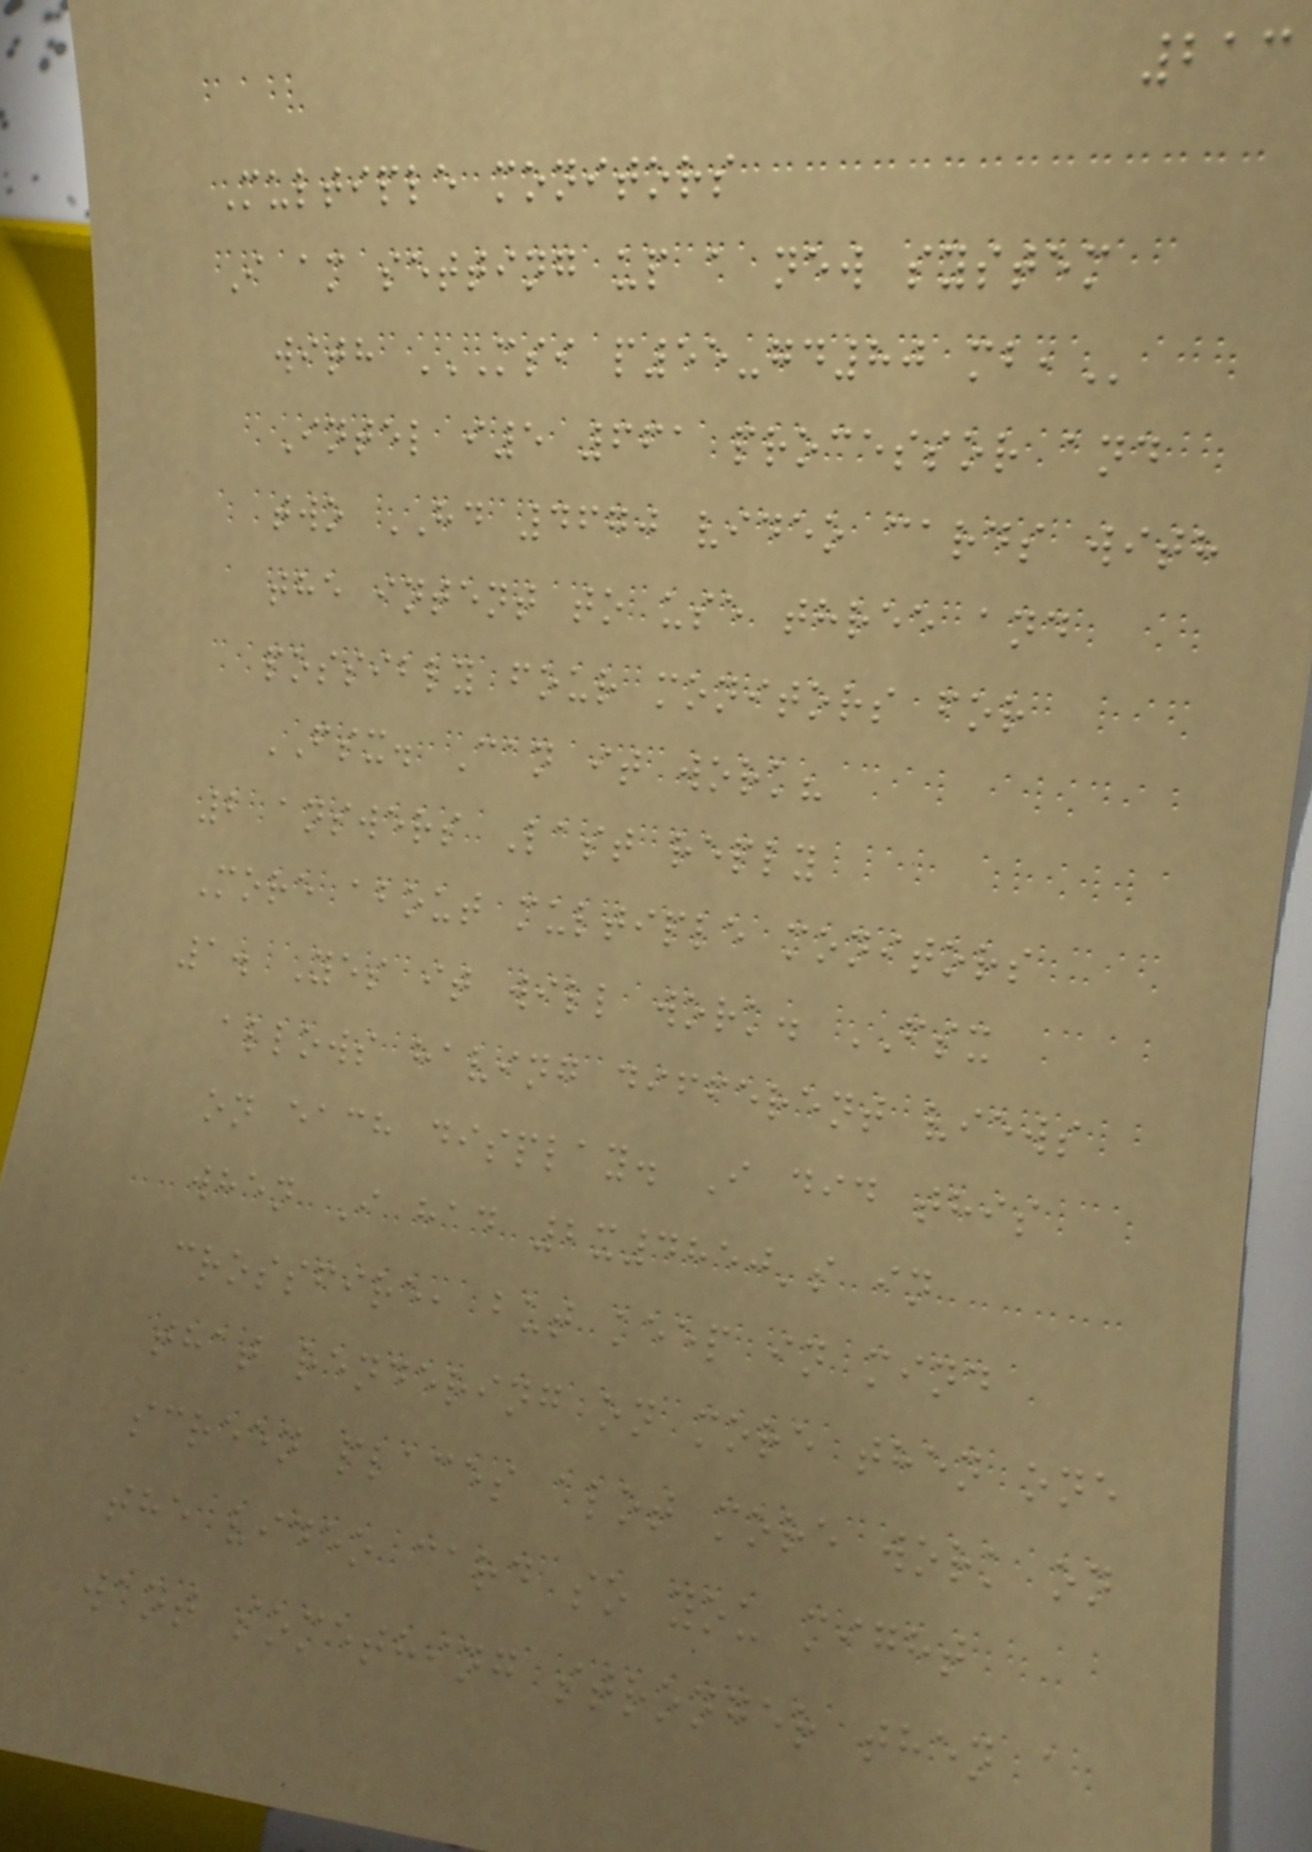213
Multiple monitors
I am setting up a new system
with MSI P55-GD80 MB,
Intel i5 661 processor and
two HD 4670 video cards with
the intent to use three and
possibly four monitors for
FSX. Can it work?
2 answers Last reply
More about multiple monitors
1. Yes it will work. FSX
allows having different views
on each display. I did this
when I had 2x4850's in
crossfire, but keep in mind
that rendering on more then one
screen places alot more work on
the video card so you might
want something stronger then a
